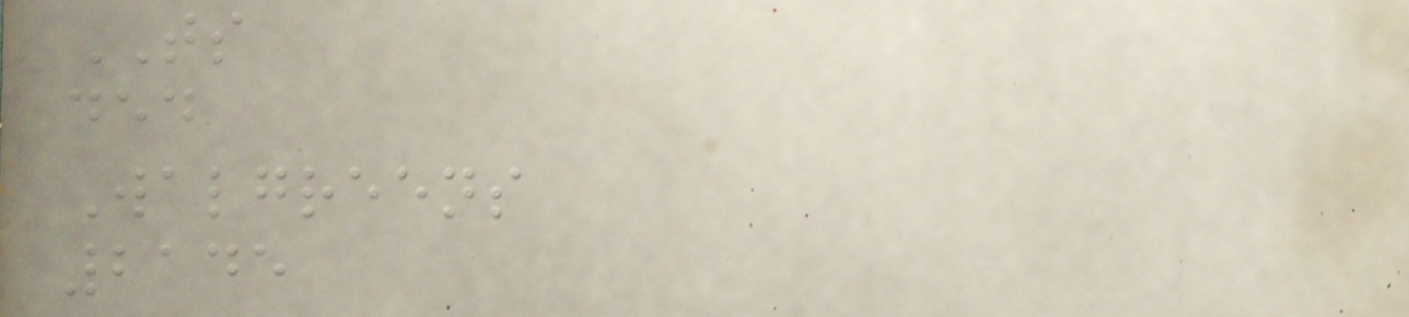TS
ded
Walgreens
2145
